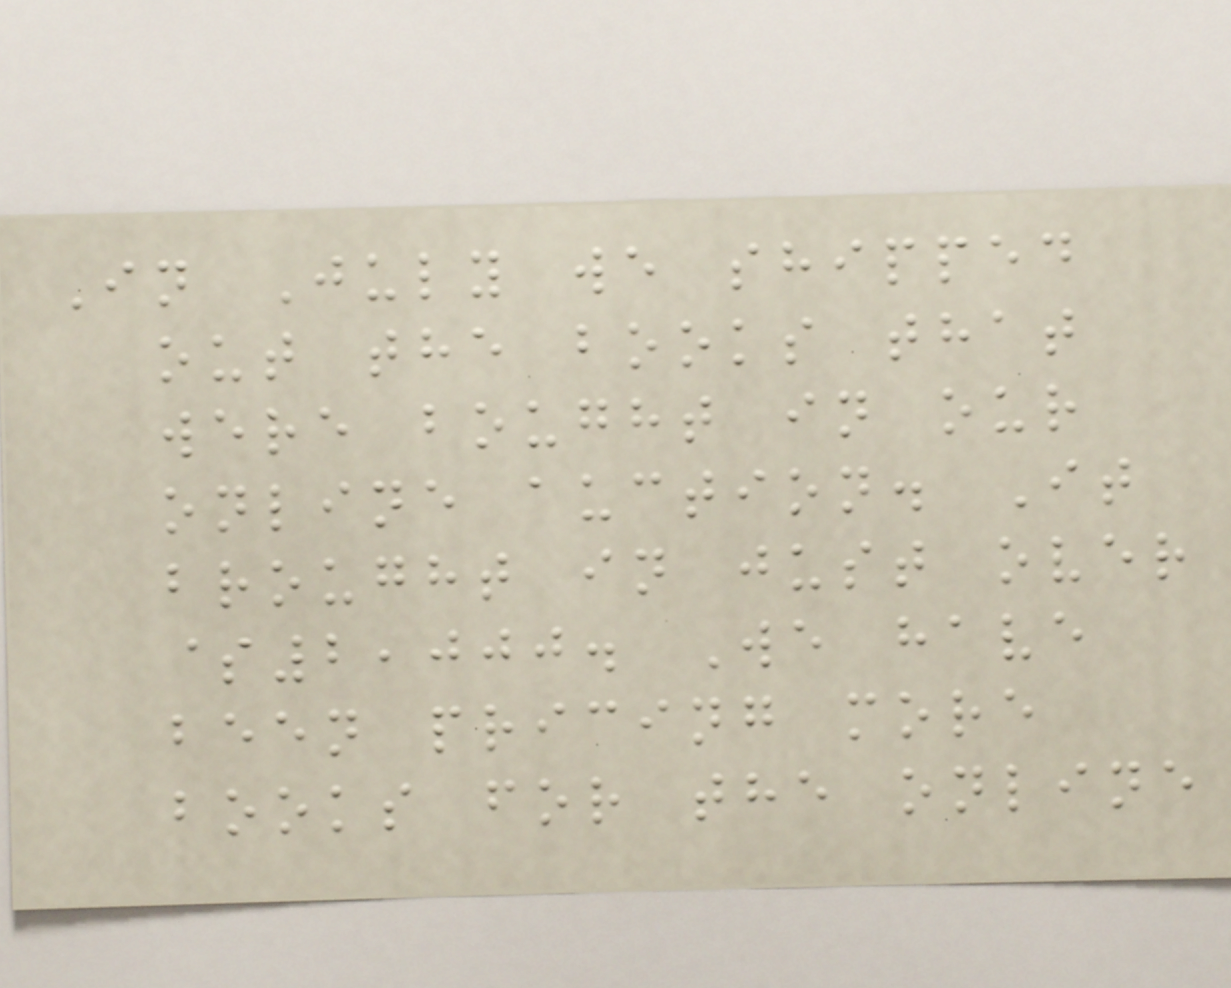In July we shipped
out the books that
were bought in our
online auction. It
brought in just over
$2,000. We have
been pricing more
books for the online
